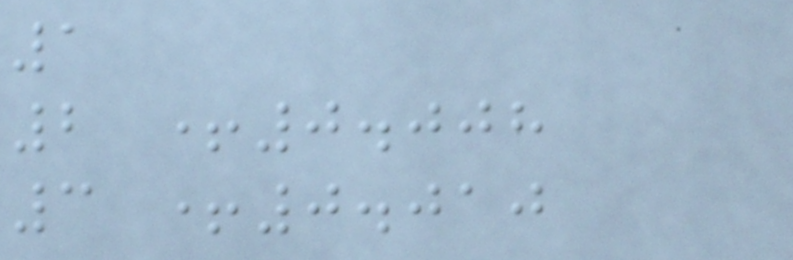1
2 +0.008
3 +0.010
